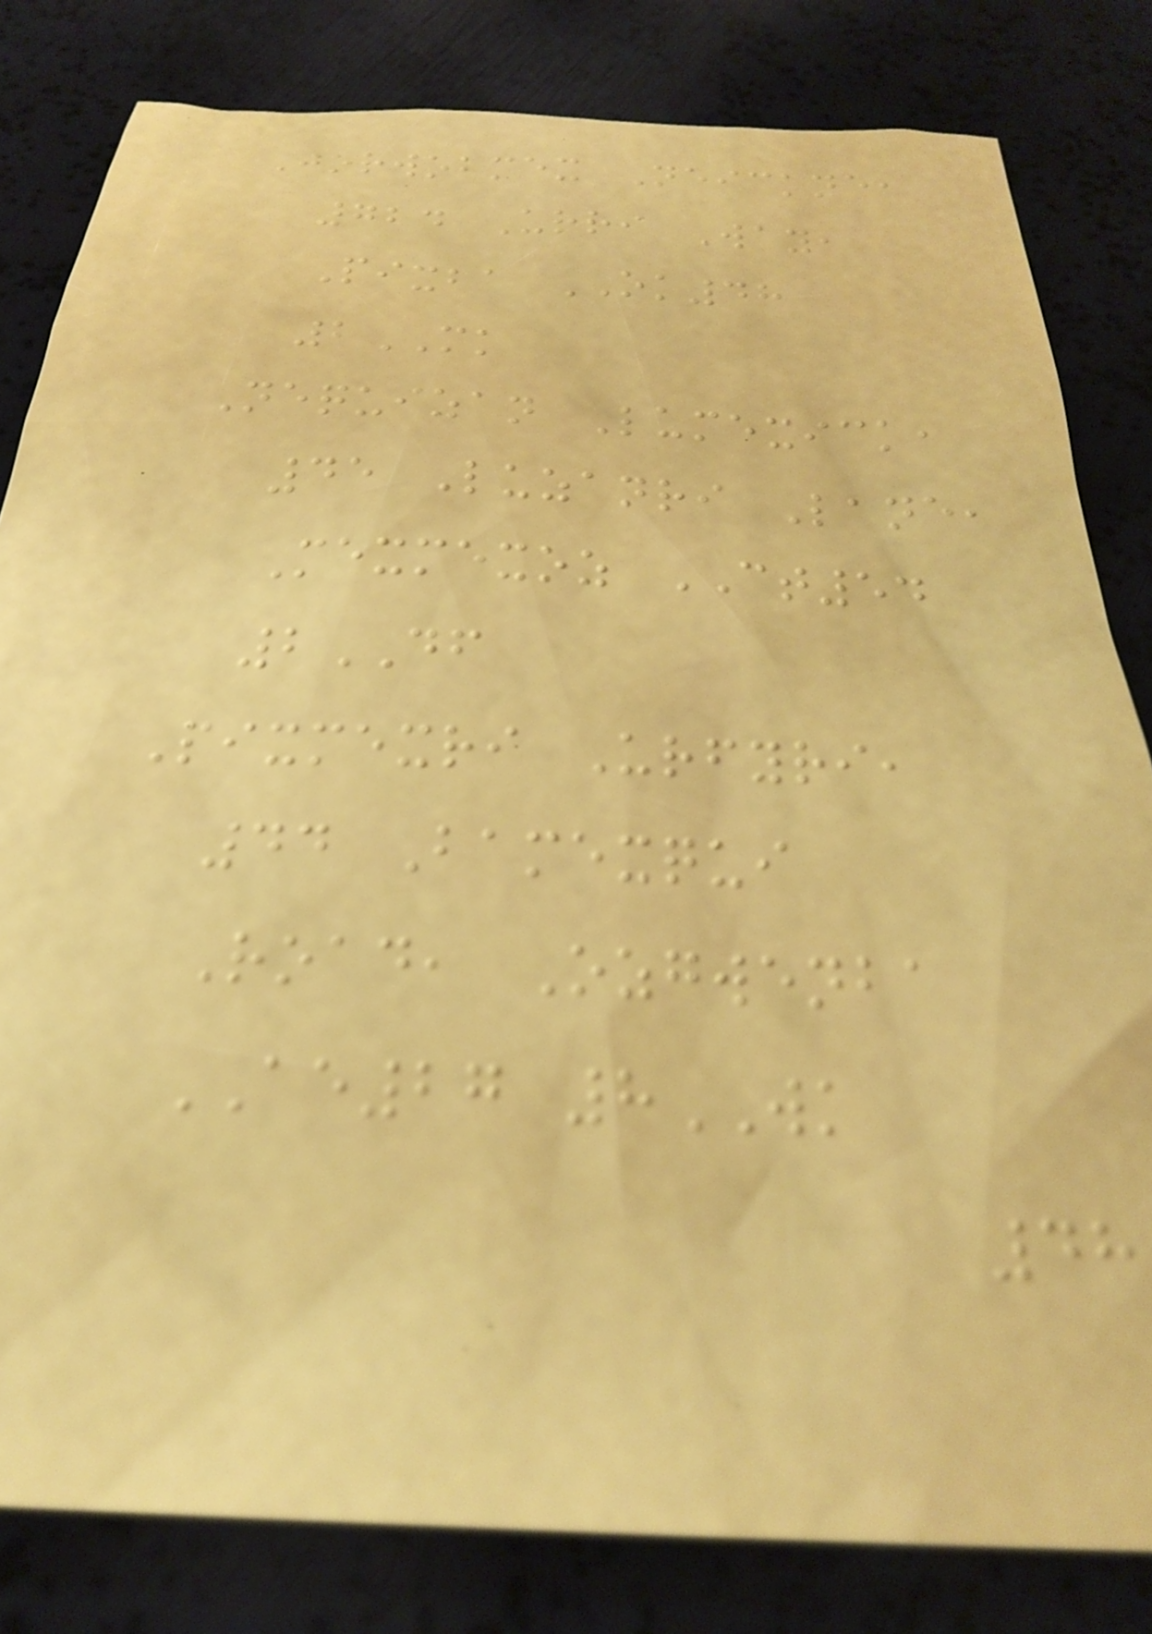Jorwobmex Neickne,
724 Urri Way,
Pixba OK48
2MK
Nequizan Lumexick,
45 Luzanri Lane,
Mexmexoz CT54
2DF
Pixmexri Urfyri,
44 Bamexqui
Road, Ozgwenba
AE27 8WK
48
